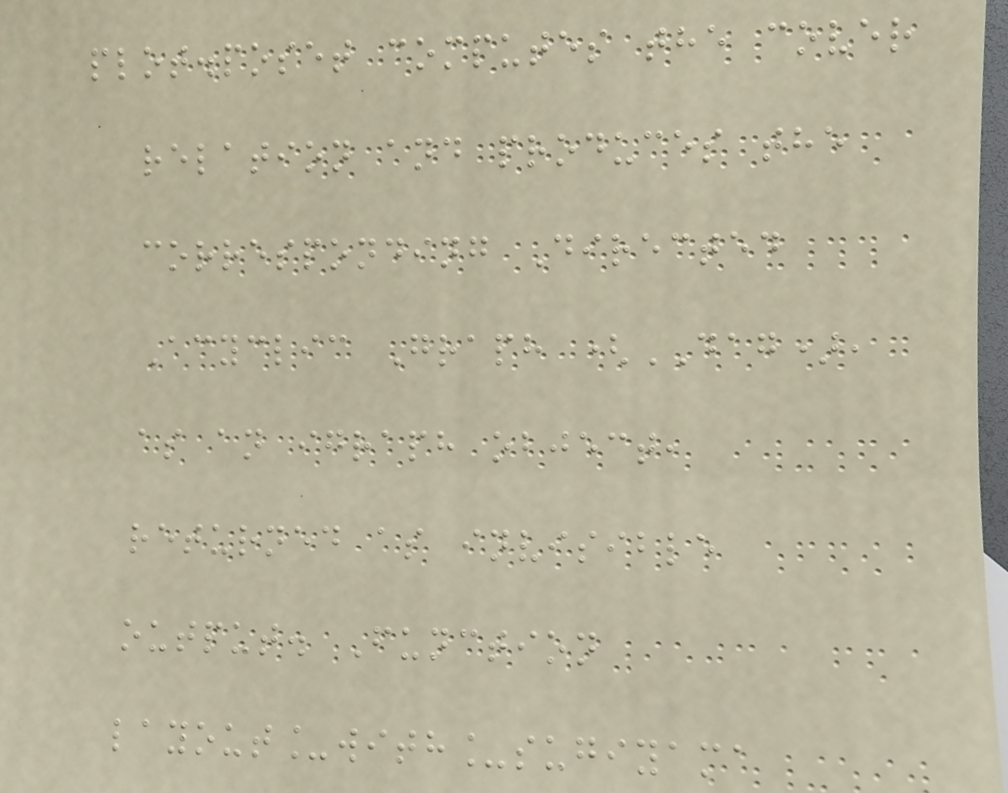plot.poset computes the cover
relation and produces the
corresponding Directed
Acyclic Graph (DAG),
as an igraph object,
returned as invisible
output. Function
layout_with_sugiyama
